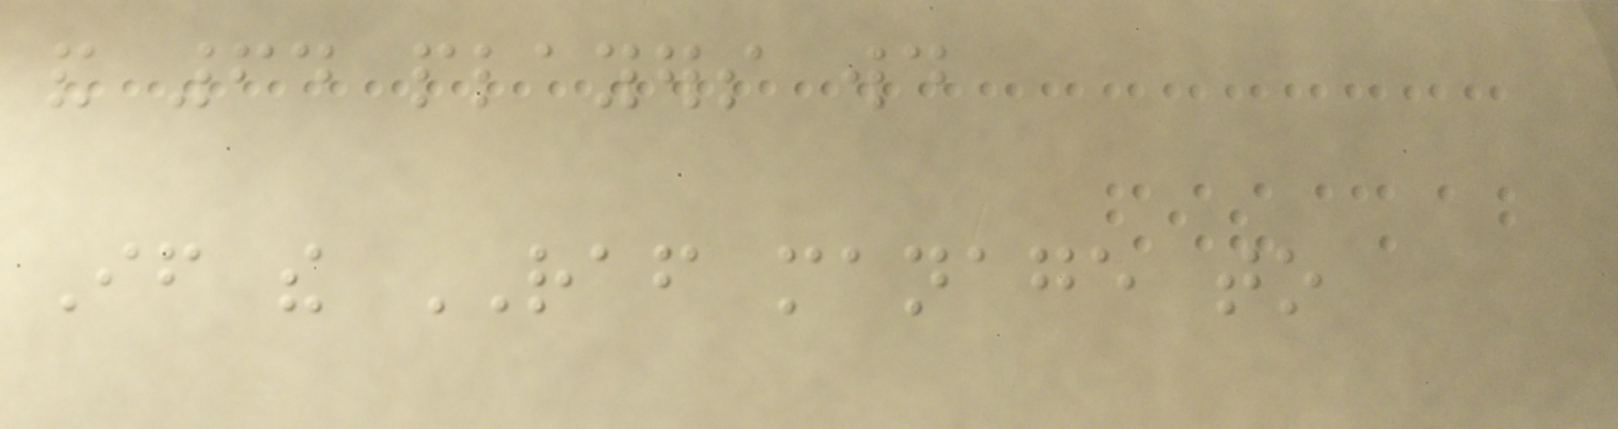and 64 players would
If the RAF manage to
